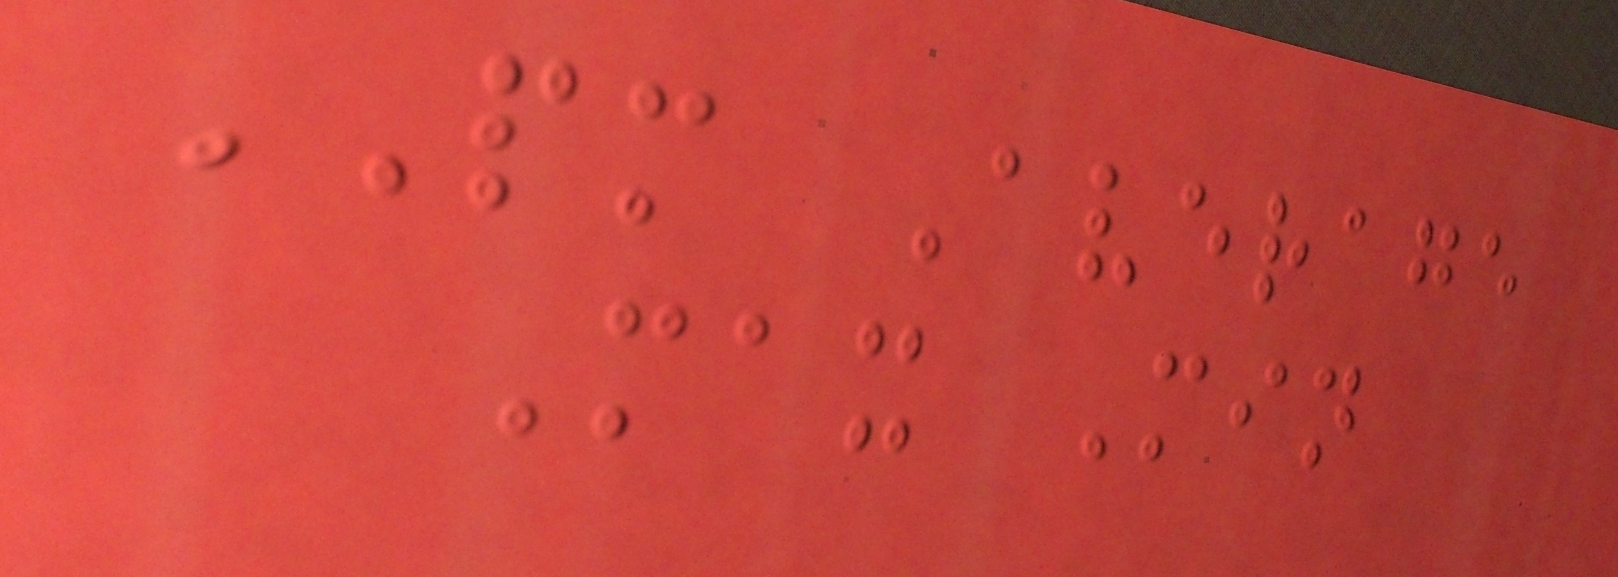PM Average
Max Min
